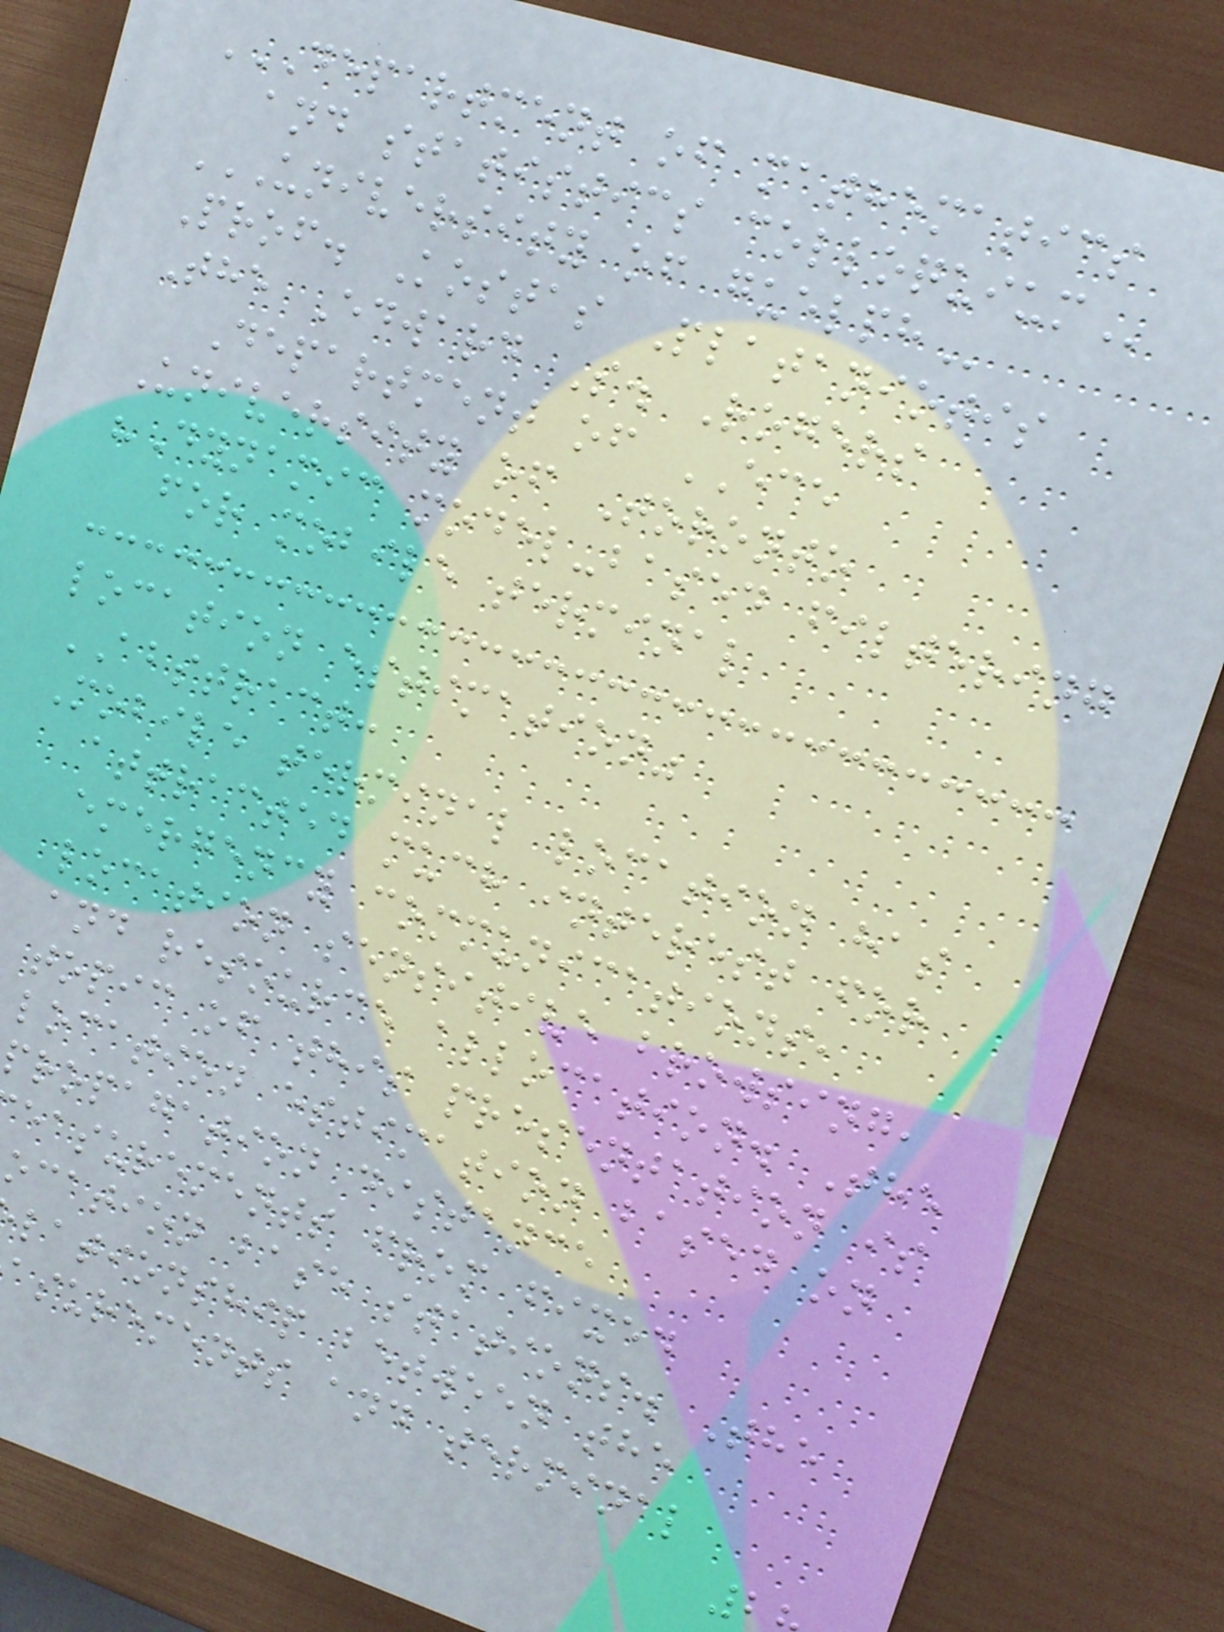DEPARTMENT OF MATHEMATICS
and statistics
UNIVERSITY OF GUELPH
Prof. Kostas Plataniotis
The Edward S. Rogers
Department of ECE
University of Toronto
"Dynamic model-based filtering
for mobile terminal
location estimation"
ABSTRACT:
Mobile terminal location has
attracted much interest for
emergency communications,
location sensitive browsing,
and resource allocation. The
topic of this presentation is
location estimation based on
propagation distance
easurements from fixed
ocation base stations. The
lationship between the
asurements and terminal
